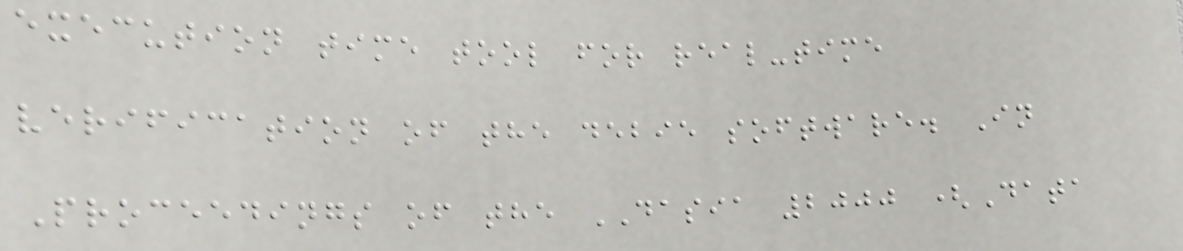execution time tool for real-time
verification of the debie software. In
Proceedings of the DASIA 2000 (Data
